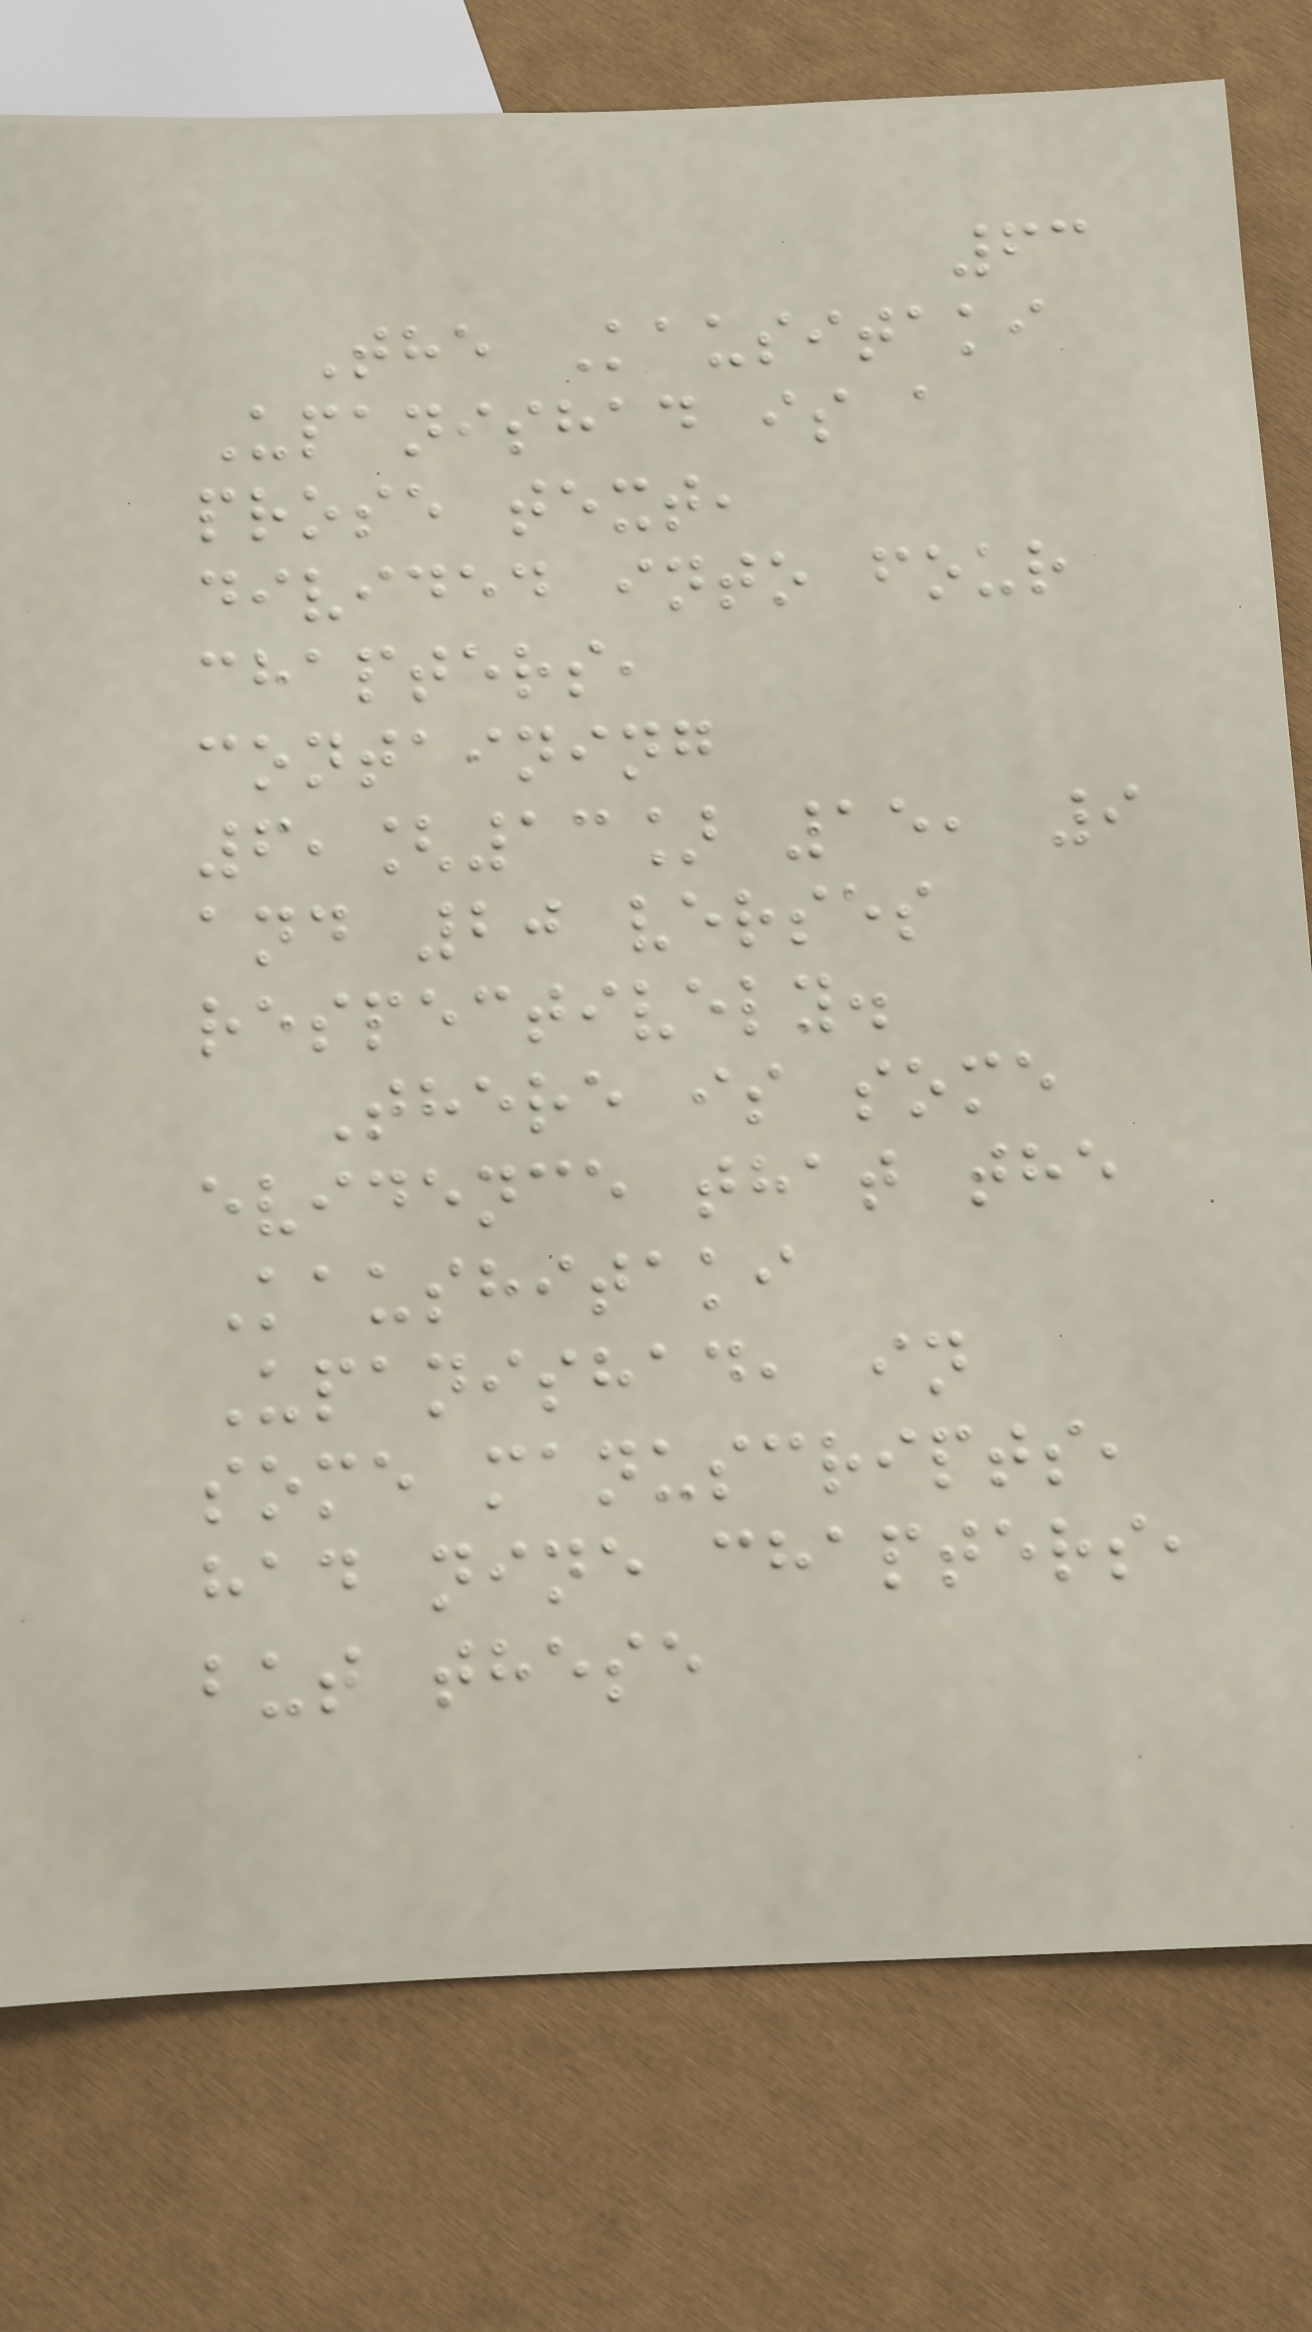63
The Kausitaki
Upanishad is a
prose text,
divided into four
chapters,
containing
6,[13] 15, 9
and 20 verses
respectively.
There is some
evidence that the
Kaushitaki
Upanishad, in
some manuscripts,
had nine chapters,
but these
